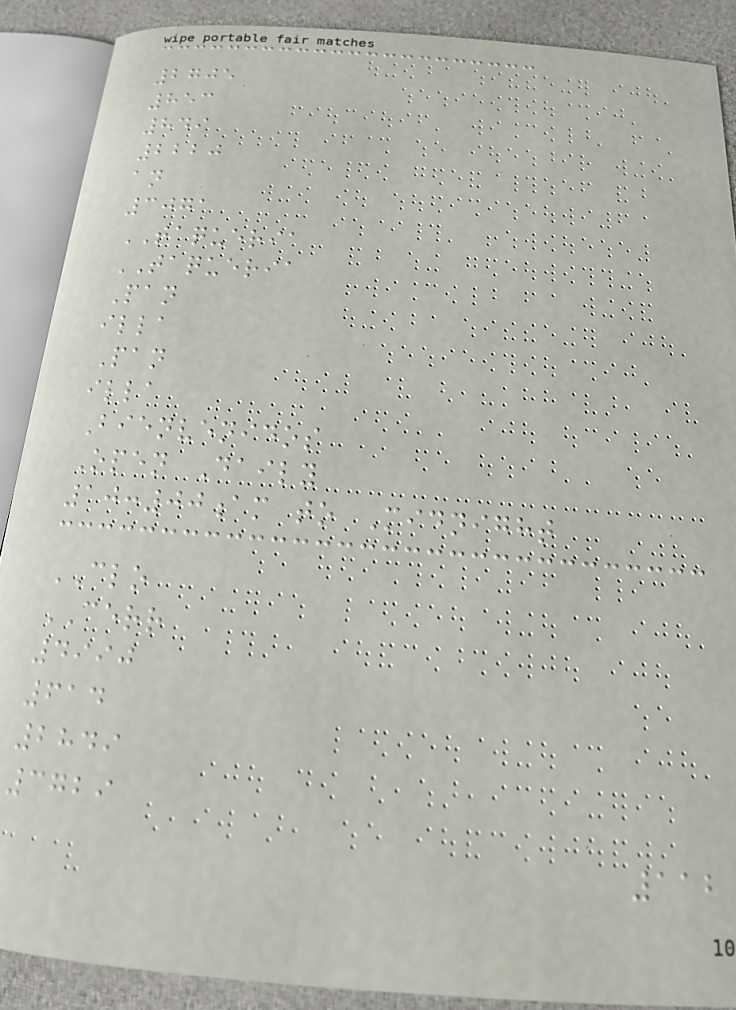2705
853
849
2220
an
3071
TAQUERIA
TAQUERIA
Pan
illa
Pan
illa
Bienvenidos
Open Daily
10:00am to Midnight
CLO
CERR
4990
614
2849
3729
112
